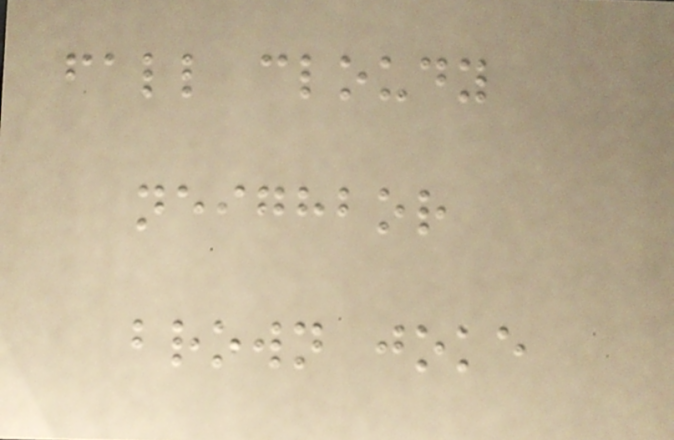fall cloudy
neighbor
brown joke
